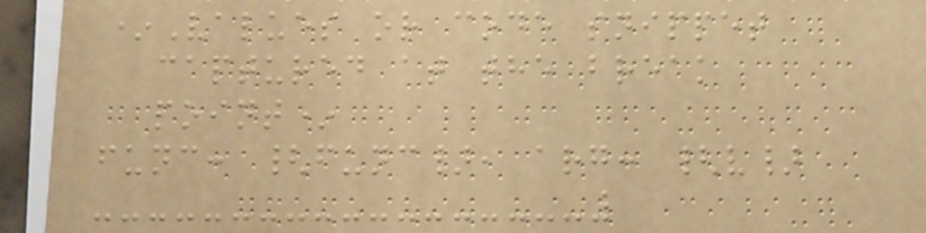*Values or code snippet
captured at the break
point*
func: {func}, arg: {v}
